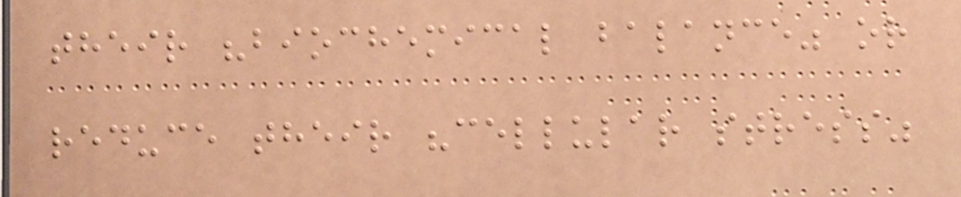their "biochemical balance" or
reduce their "cellular stress"
